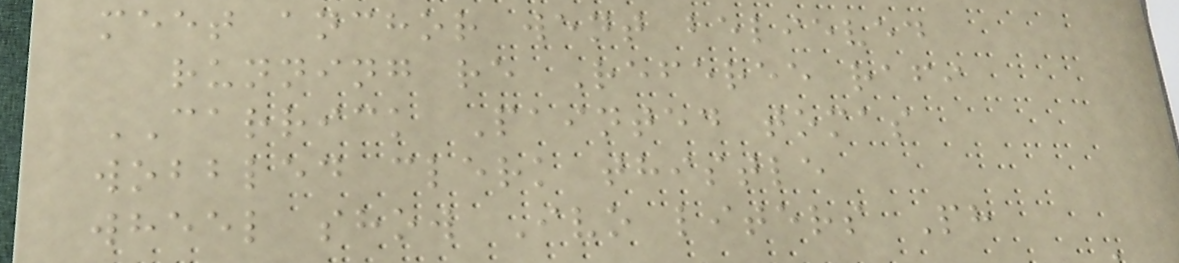meet anchor went believed
running re Referee rafi
CARRICK Painted tomas
wobbled clerk thistle
wheel show Ivo liters Ph
